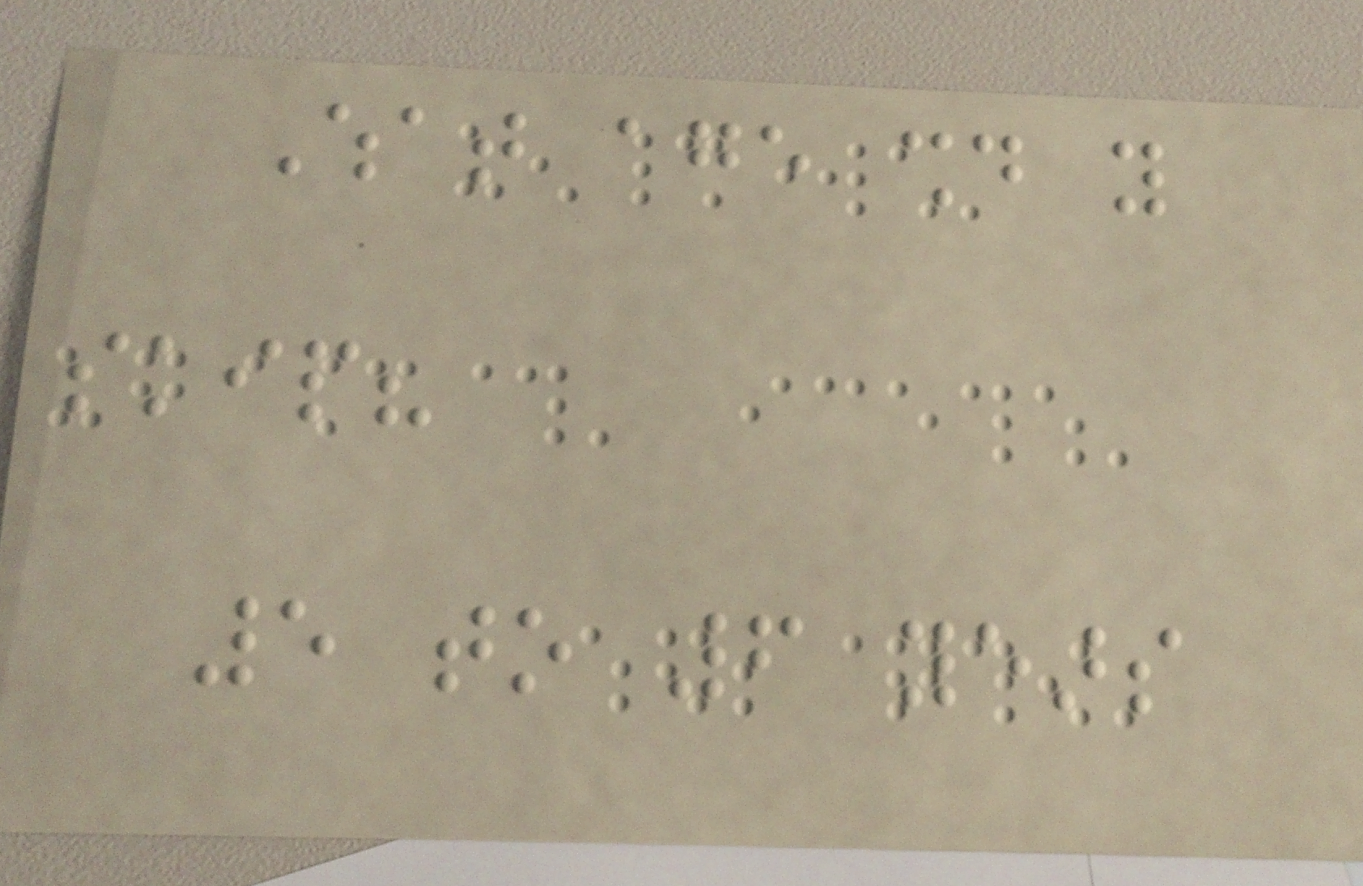What age should you
skip?
5 to 6 years
